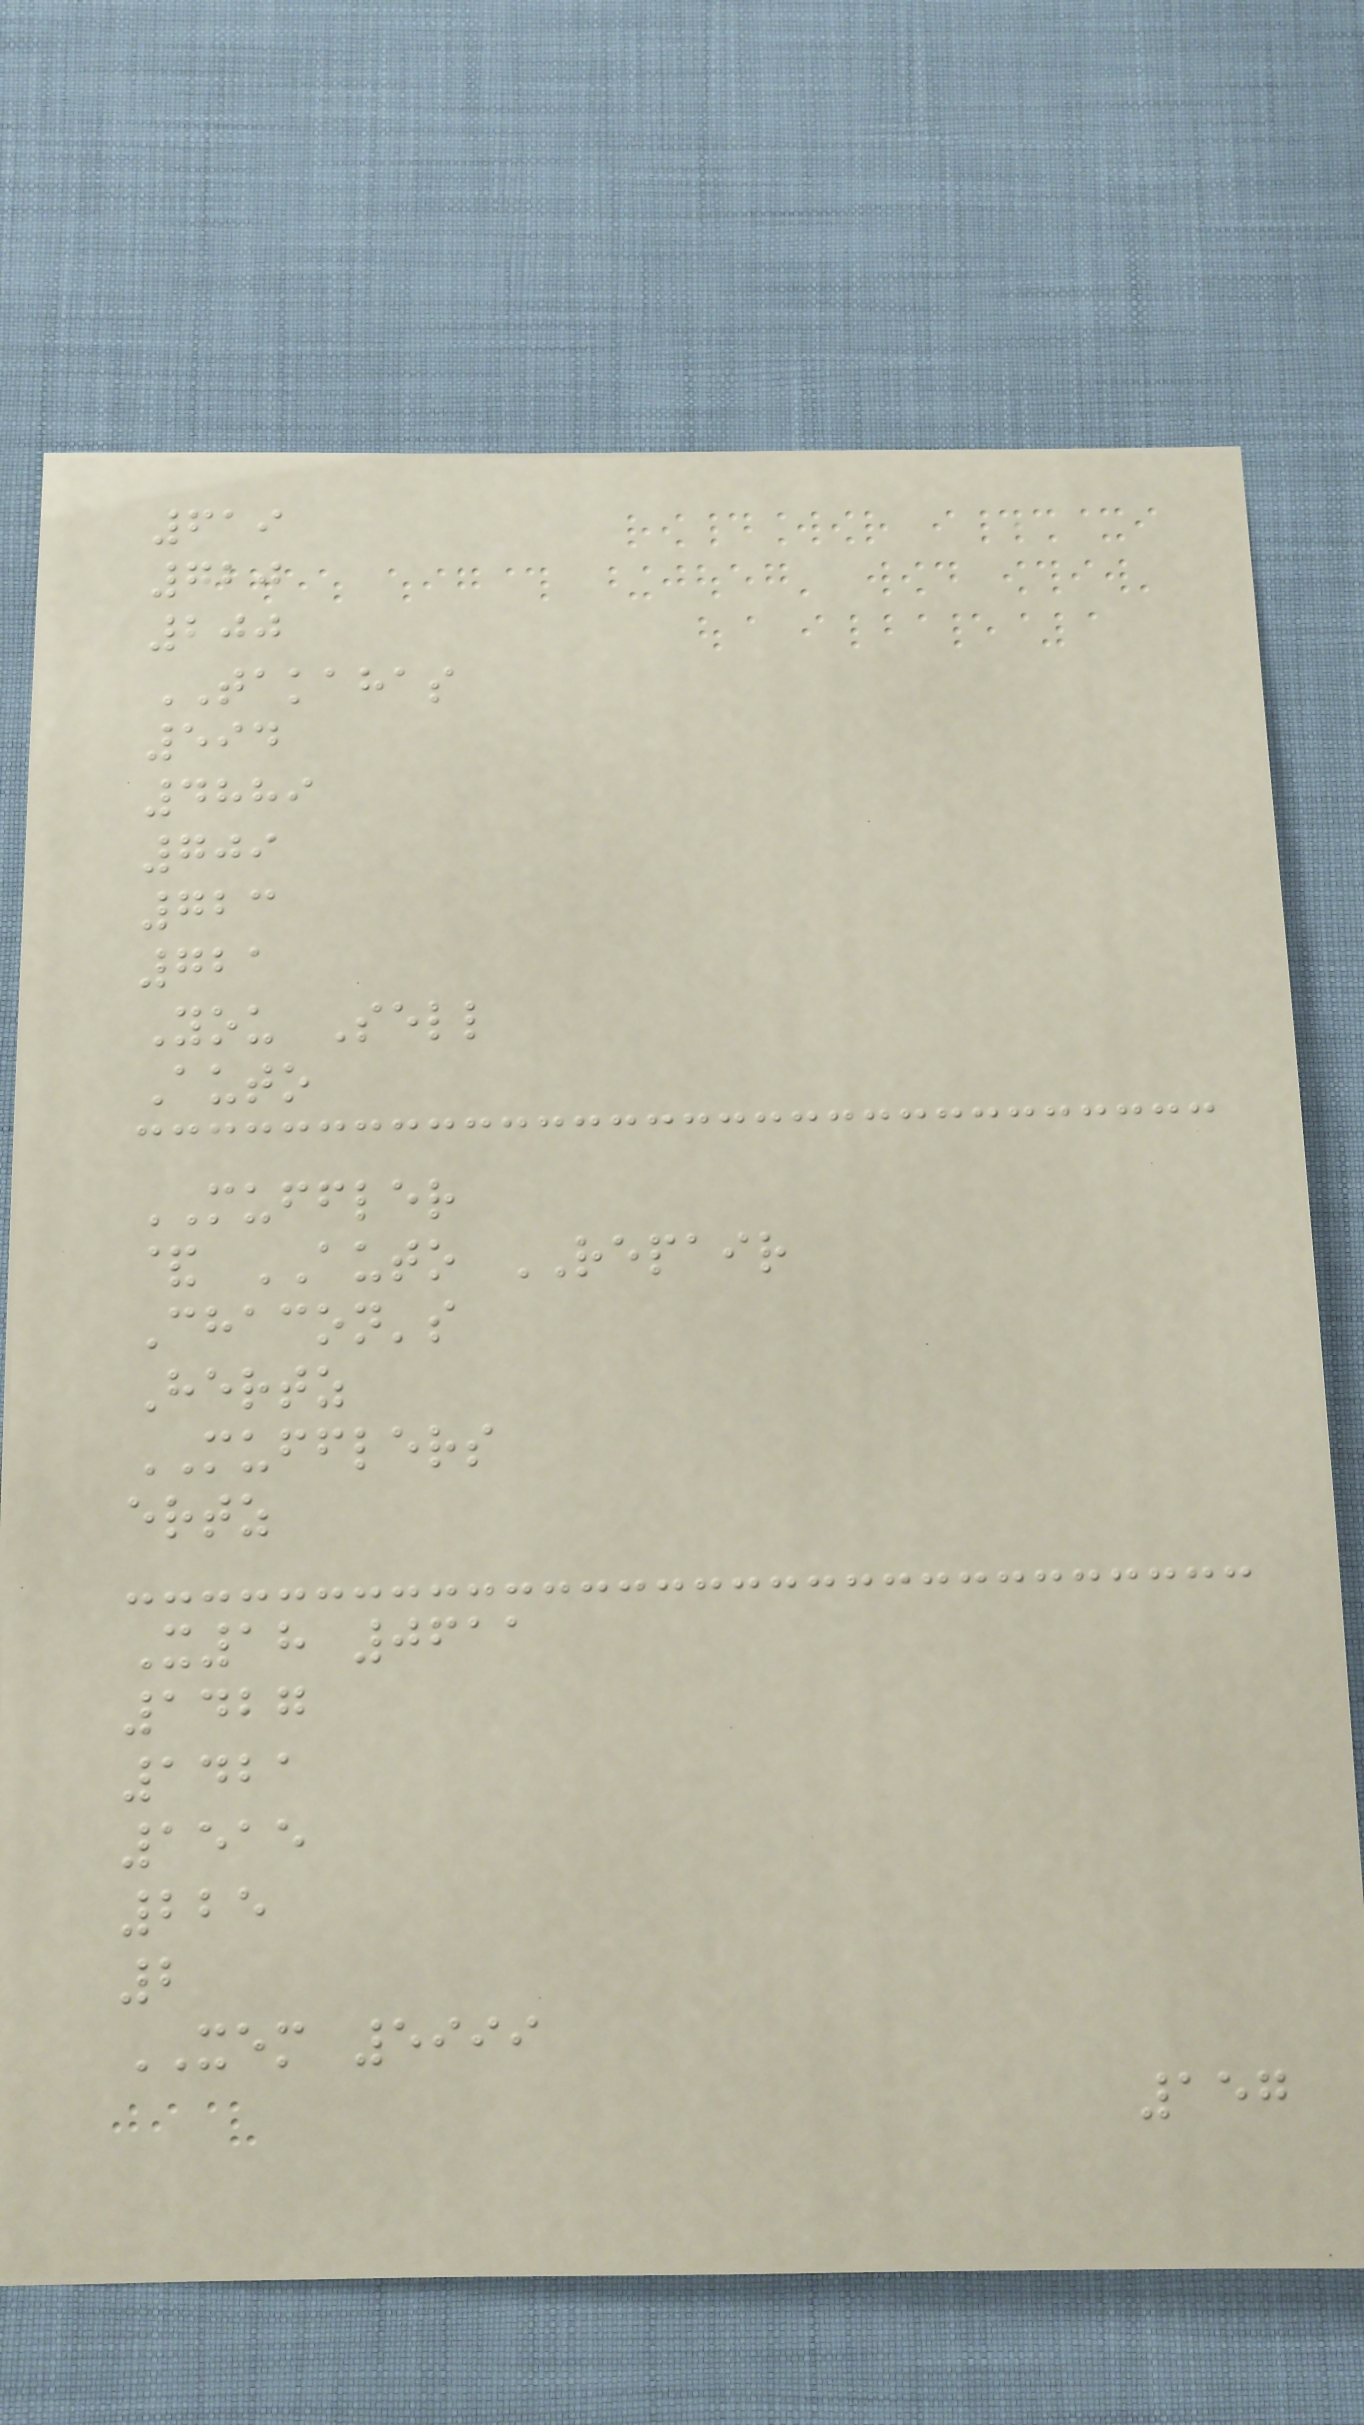619
720
200
TAKAHAS
594
4889
709
723
721
You Sell
Auto
MUFFLER
& AUTO REPAIR
Chacon's
Hertz
MUFFLERS
ertz
X18 0611
1427
1421
1515
225
2
XEM 5999
157
